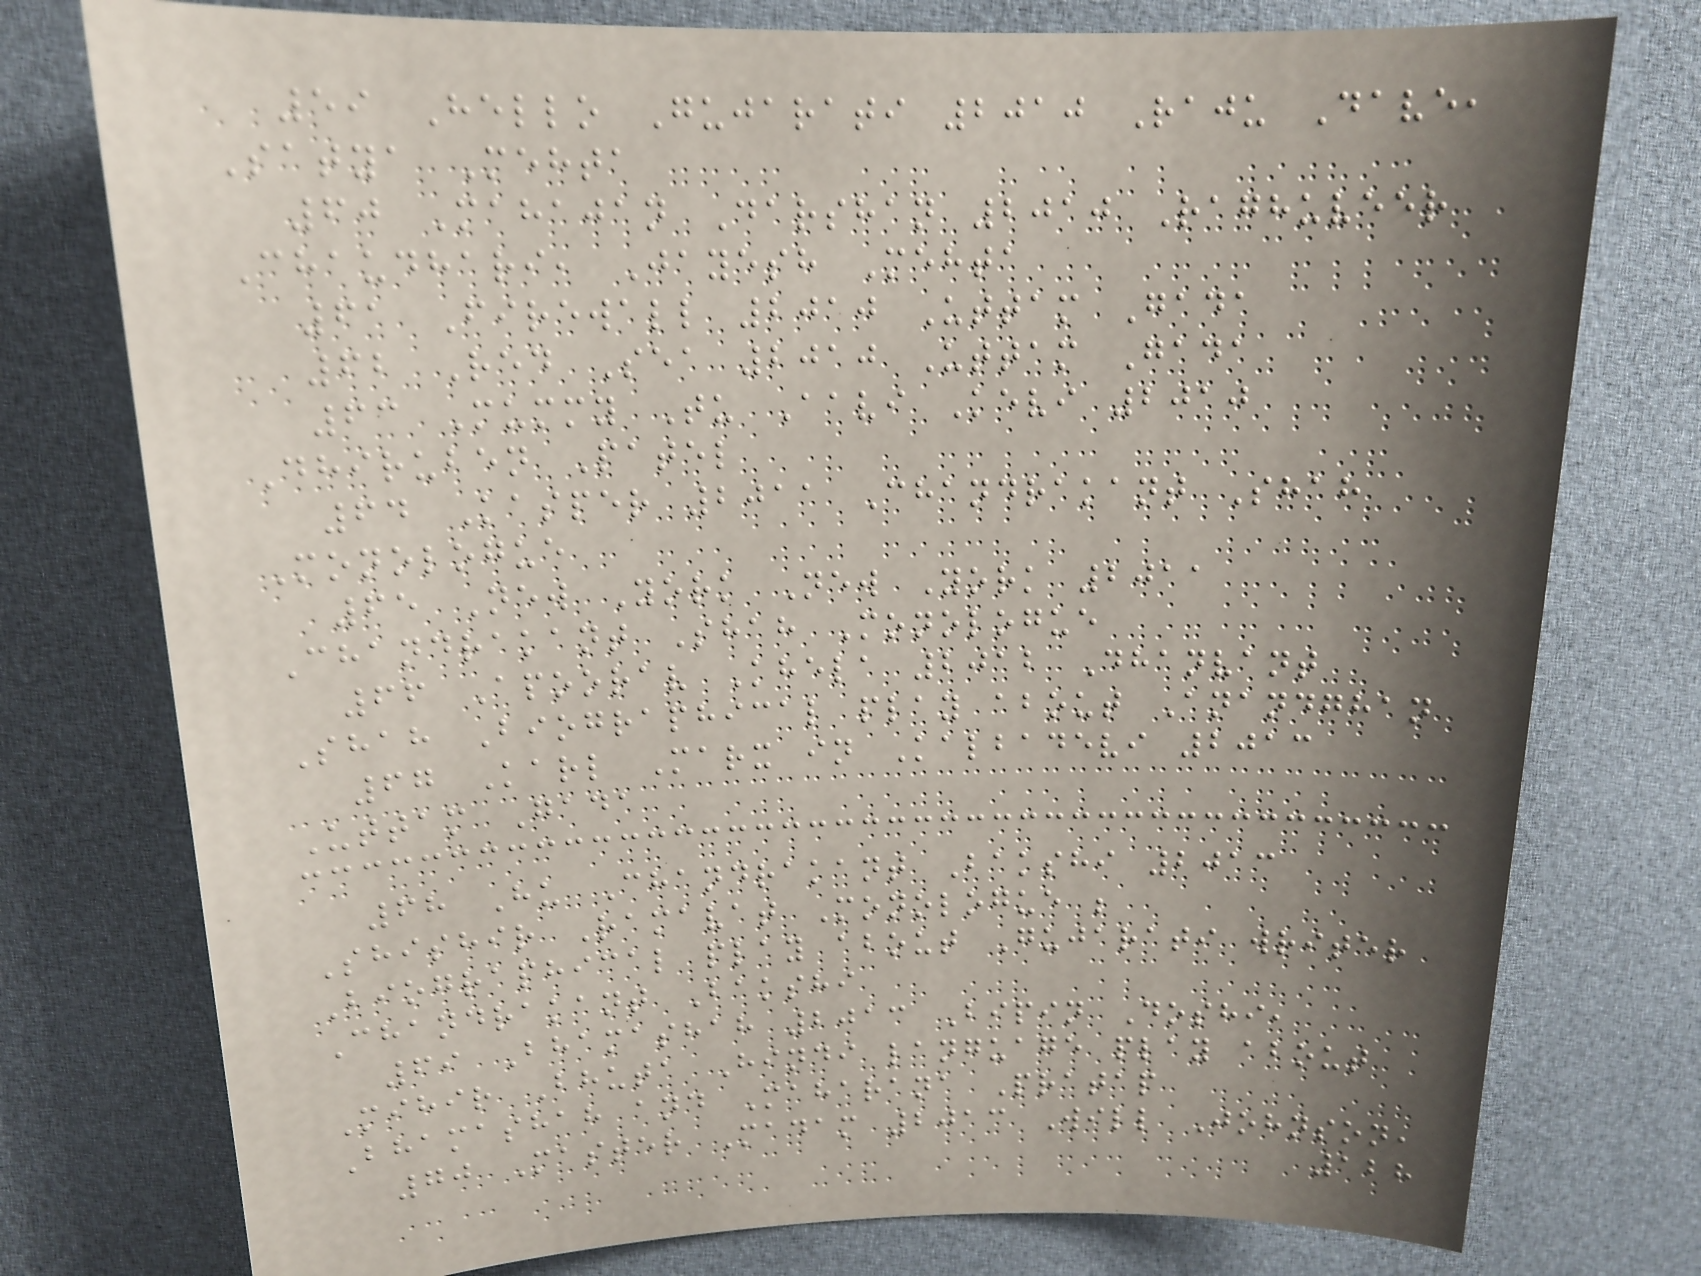59 Hello Gujarati 2010 Raju Dave,
Satya Mehta
60 Mahajan Darshan 2010 Raghuveer
Chaudhari, Jayesh Mehta
61 Firewall 2010 Uttam Gada
62 Red Sea 2010 Uttam Gada
63 Mummy Tu Aavi Kevi 2010
Dhiruben Patel
64 Kasper 2011 Chandrakant Shah
Monologue
65 New York New York 2011
Chandrakant Shah Monologue
66 Apoorav Khela 2012 Dhanvant
Shah Biographical play about Anandghan
67 Karl Marx in Kalbadevi 2013
Uttam Gada
68 Hu Chandrakant Bakshi 2013
Shishir Ramavat Monologue ;
Biographical play about Gujarati writer
Chandrakant Bakshi
69 Bhamashah 2013 Bipin Doshi,
Mihir Bhuta Hindi language play about
Bhamashah and Maharana Pratap
70 Master Madam 2013 Will Johnson,
128
